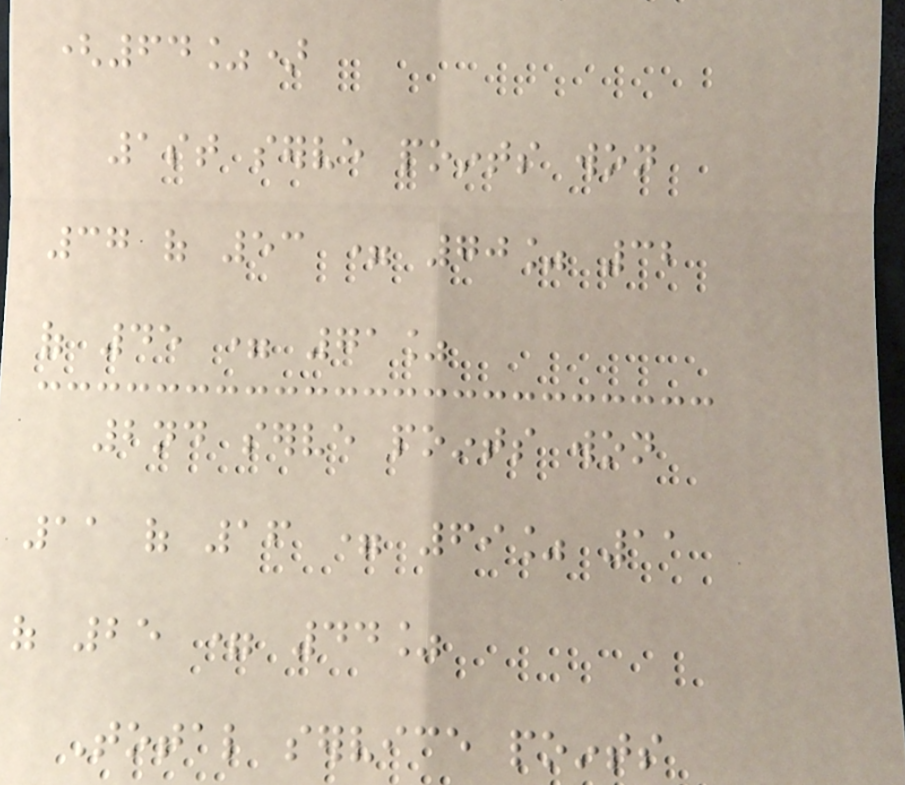(64%)
1st serve points won
37 of 53 = 70% 32
of 45 = 71%
2nd serve points won
11 of 16 = 69% 11
of 25 = 44%
Total service points
